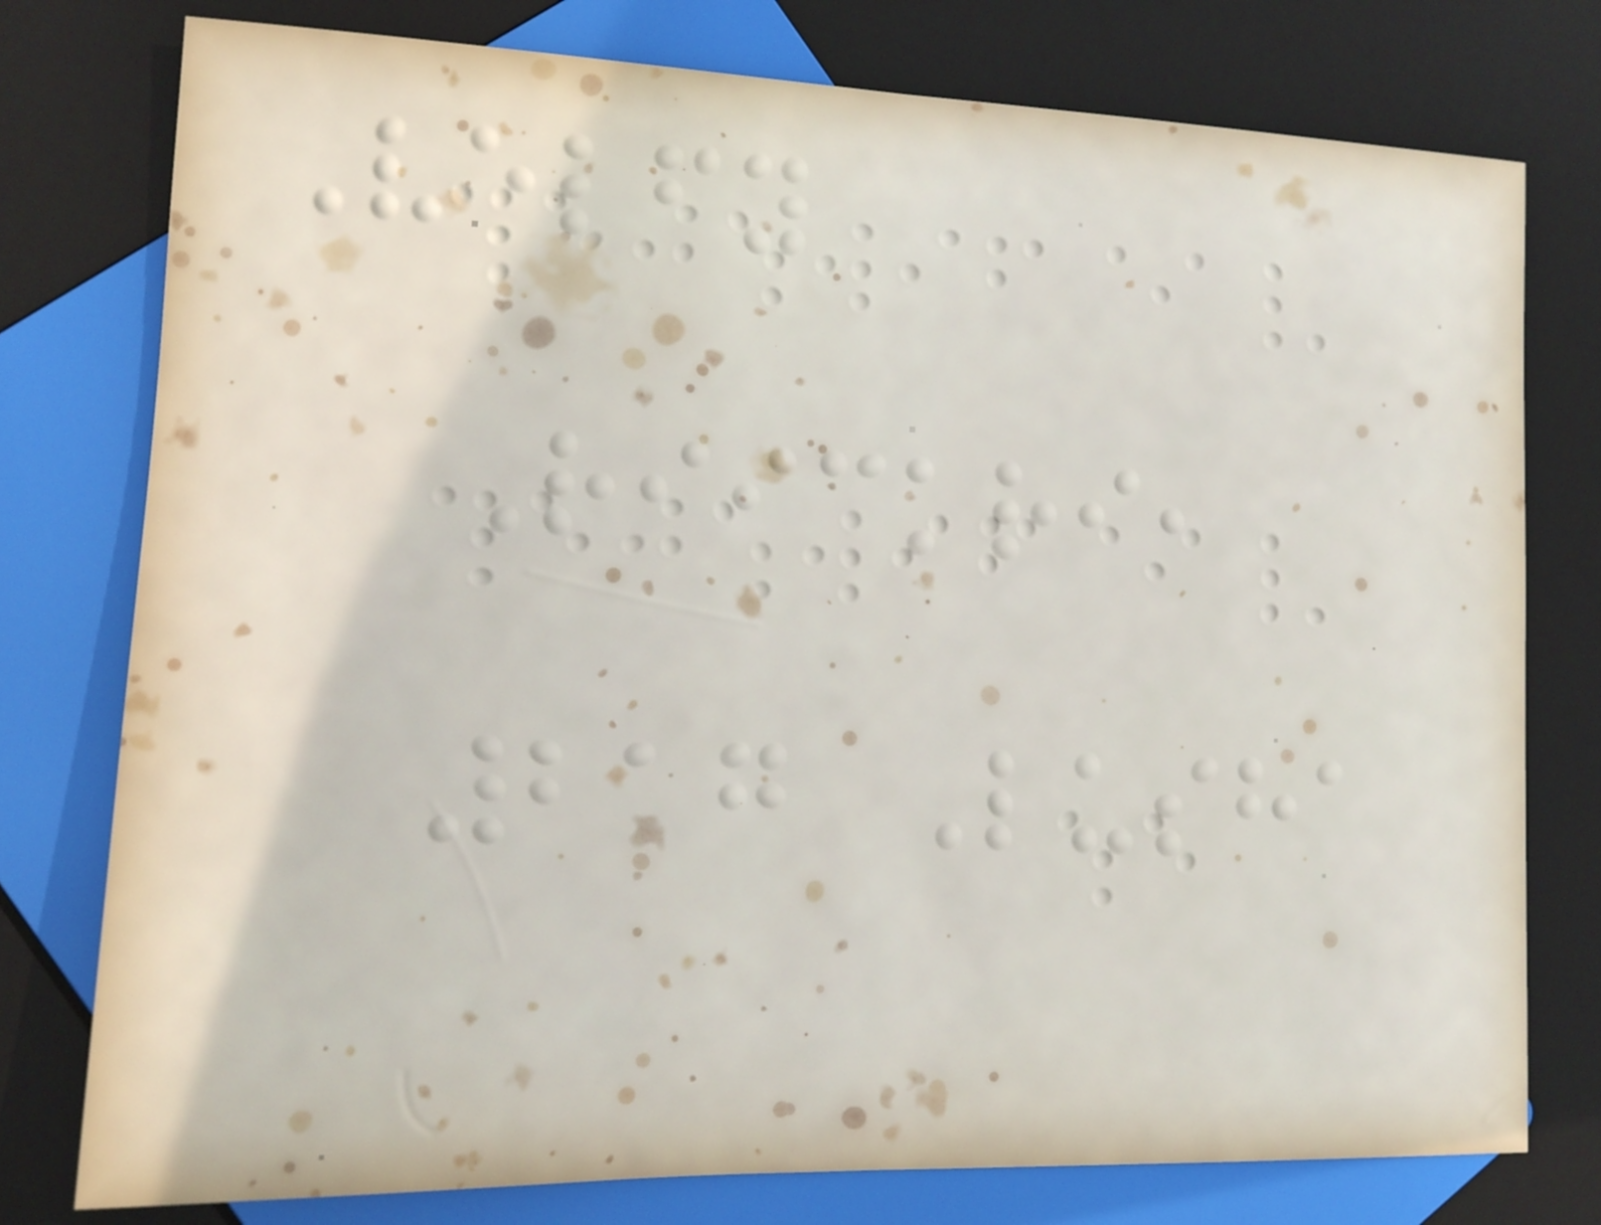Velfy
Riickri,
217 Lusha
